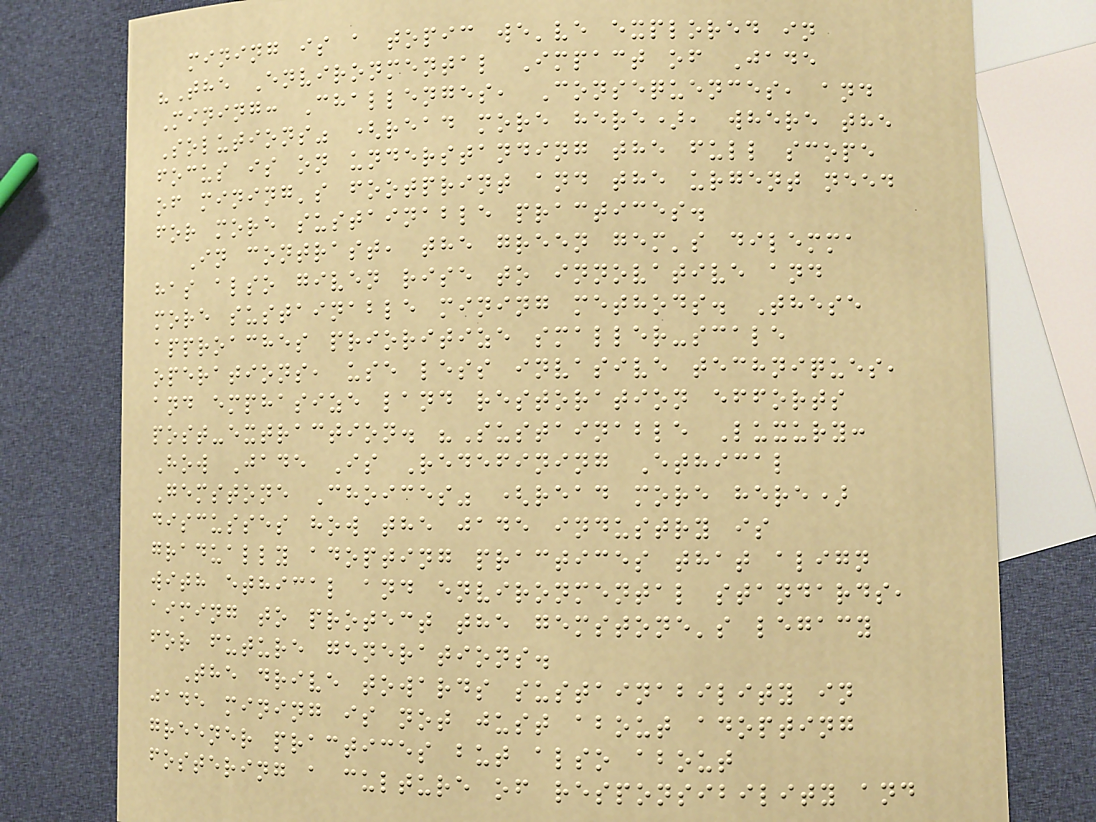mining is a topic we've explored in
"The Environmental Impact of Jade
Mining: Challenges, Consequences, and
Solutions" (read more here), where the
focus is on understanding the full scope
of mining's footprint and the urgent need
for more sustainable practices.
In contrast, the green gem's dilemma
has also given rise to innovative and
more sustainable mining methods. These
approaches prioritize smaller-scale
operations, use less invasive techniques,
and emphasize land restoration efforts
post-extraction. "Sustainable Luxury:
How Jade Is Redefining Ethical
Gemstone Choices" (read more here)
discusses how the jade industry is
gradually adopting practices that align
with ethical and environmental standards,
aiming to protect the gemstone's legacy
for future generations.
The drive towards sustainability in
jade mining is not just about adopting
greener practices but also about
fostering a culture of responsibility and
